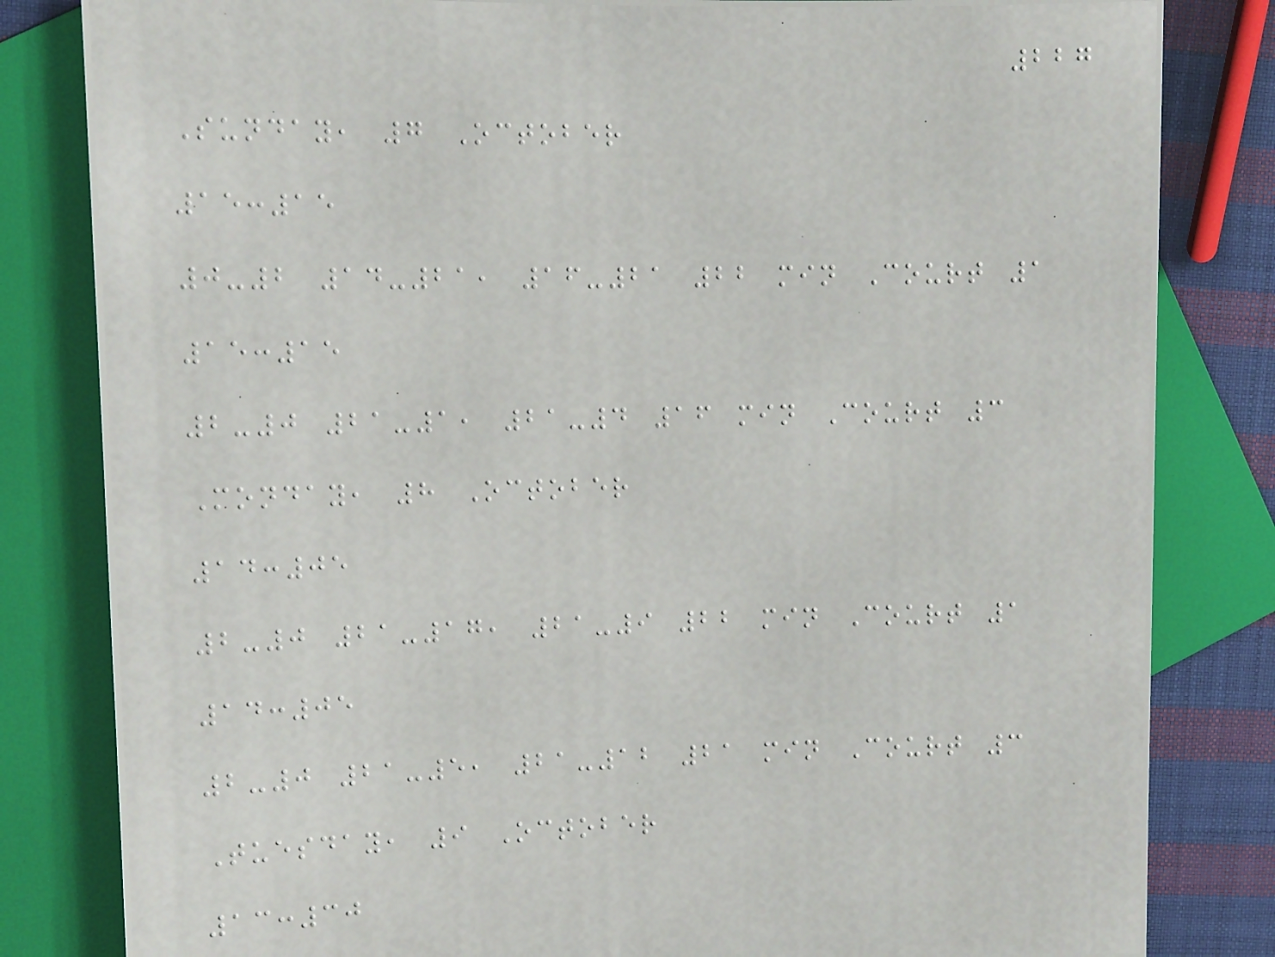227
Sunday, 7 October
15:15
0-2 14-21, 16-21 22 min Court 1
15:15
2-0 21-1, 21-4 16 min Court 3
Monday, 8 October
14:05
2-0 21-17, 21-9 22 min Court 1
14:05
2-0 21-5, 21-12 21 min Court 3
Tuesday, 9 October
13:30
